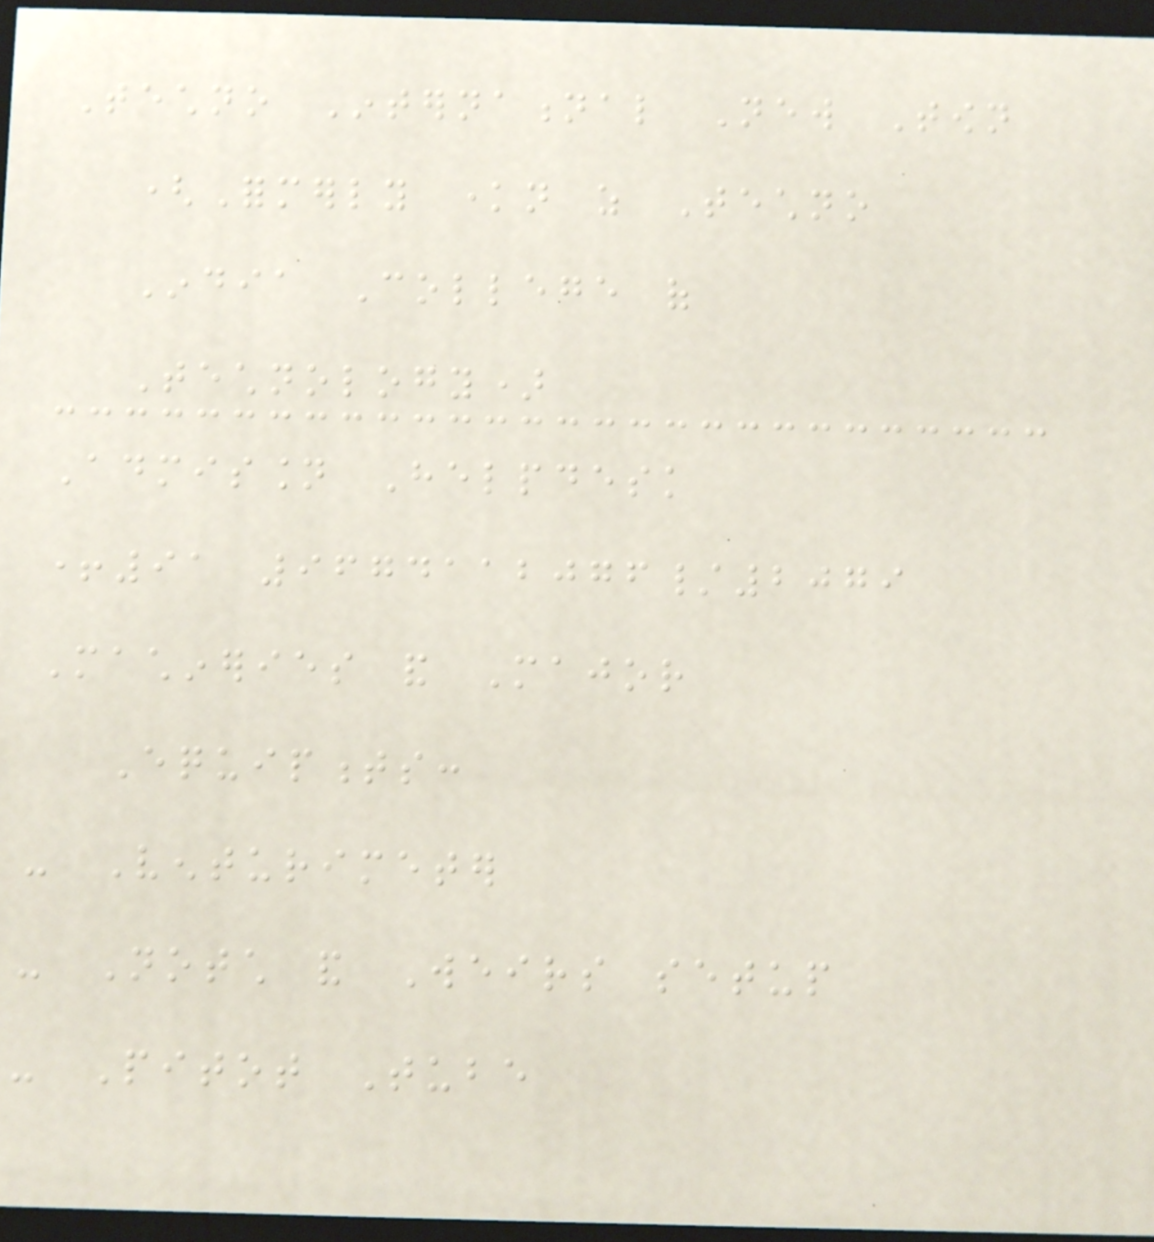Techno International New Town
(Formerly known as Techno
India College of
Technology)
Admission Helpdesk
+91 9674112076/2079
Machineries and Major
Equipments:
- Venturimeter
- Notch and Weirs setup
- Pitot Tube
